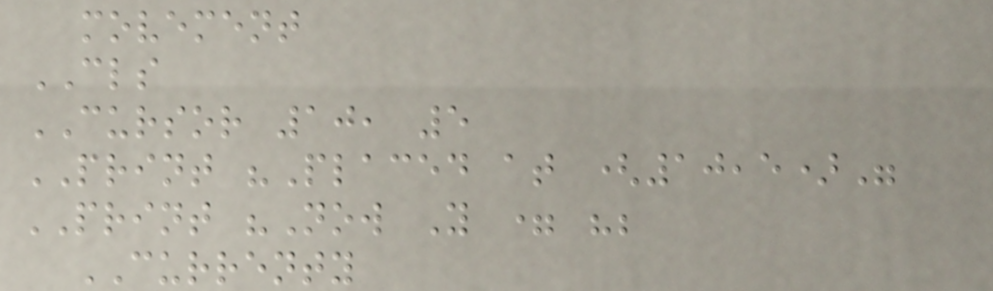movement
CLS
CURSOR 10, 5
PRINT "Placed at (10,5)"
PRINT "Now Y = ";
CURRENTY
